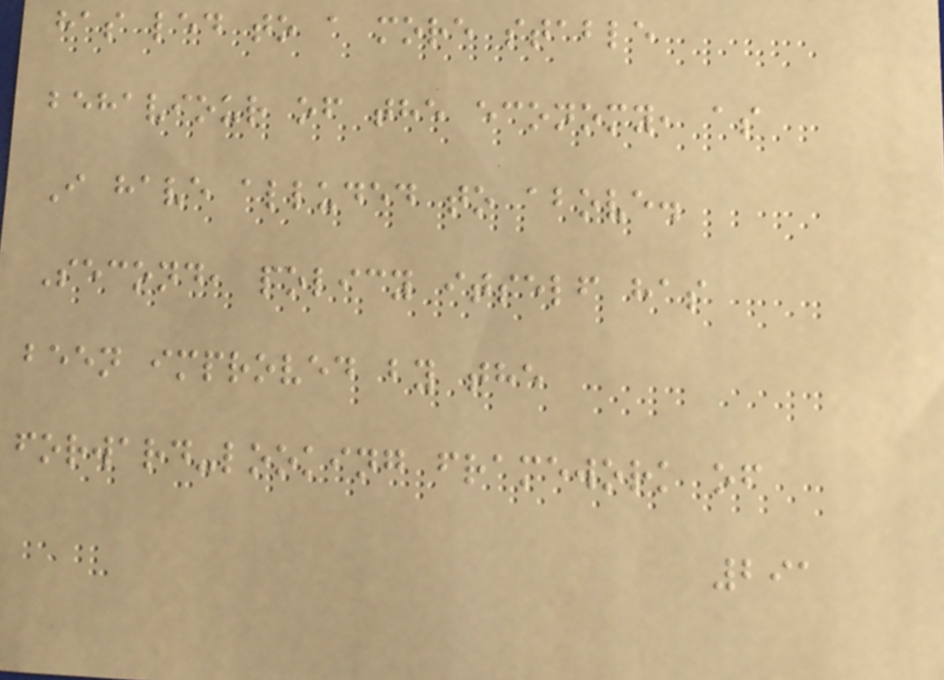has led to a more stable
behaviour of the economy, as
I have alluded to above.
Second, policy itself has
been improved by the
forward-looking framework of
291
